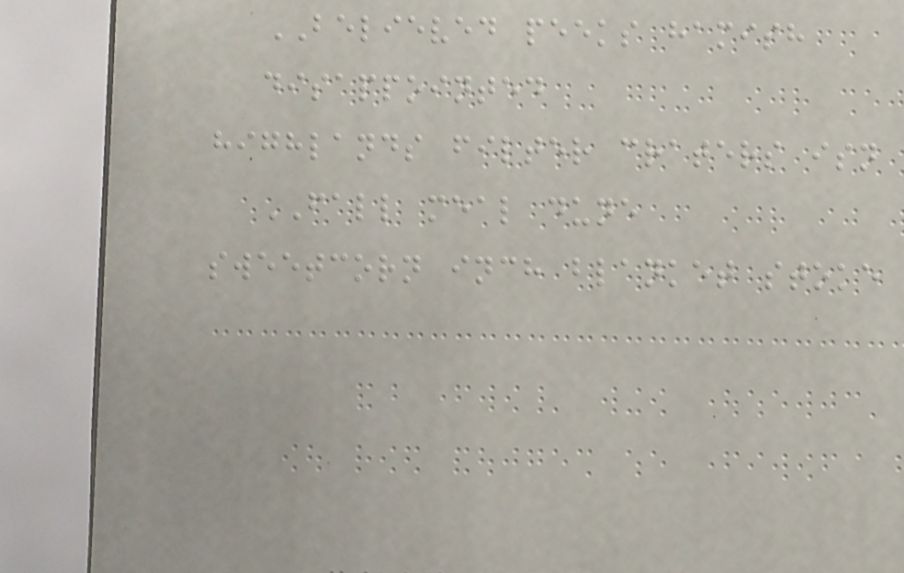BELIEVED peeks hamish
disappointed
highlands filter craters isn
FALL meal dune
sweetcorn inch blanket stoke
